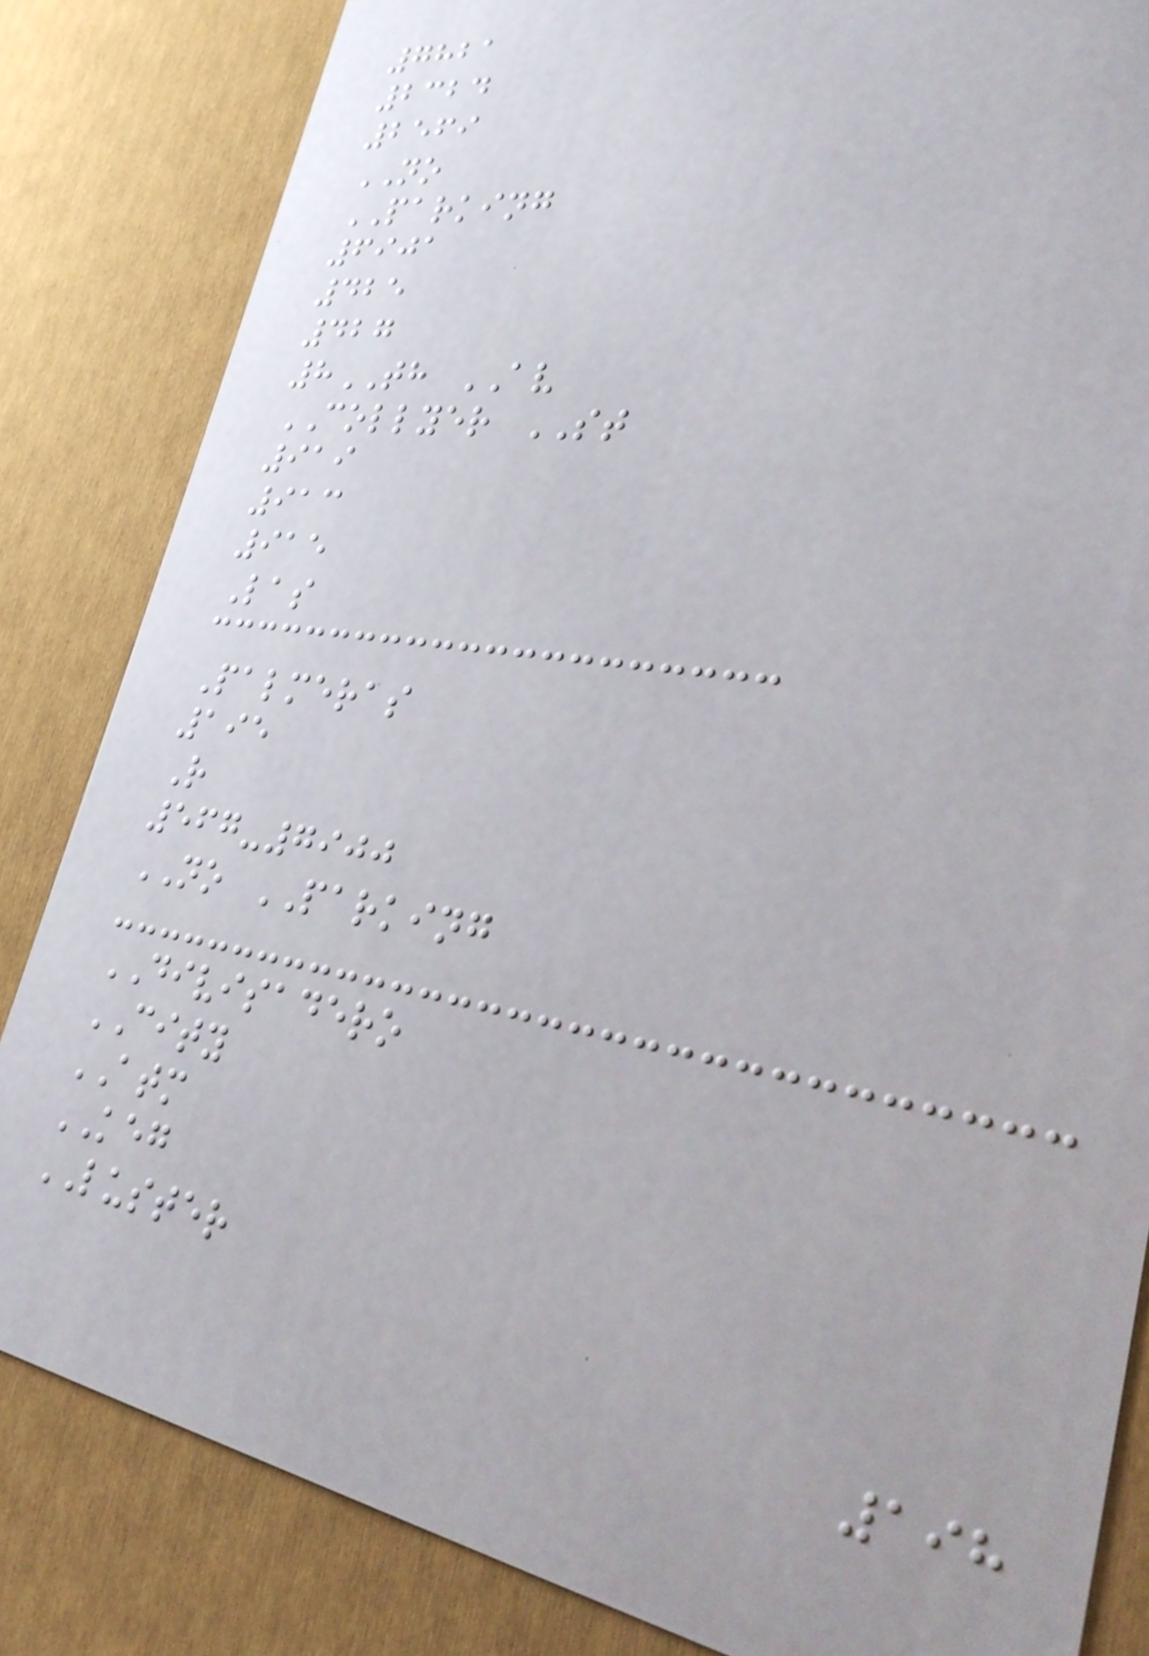7821
2324
2569
NO
PARKING
6901
425
427
8TH AV
COLLYER ST
919
913
915
Las
Palmeras
195
R
567-7900
NO PARKING
DIVISADERO
CITY
ATM
KEG
LUSTER
198
